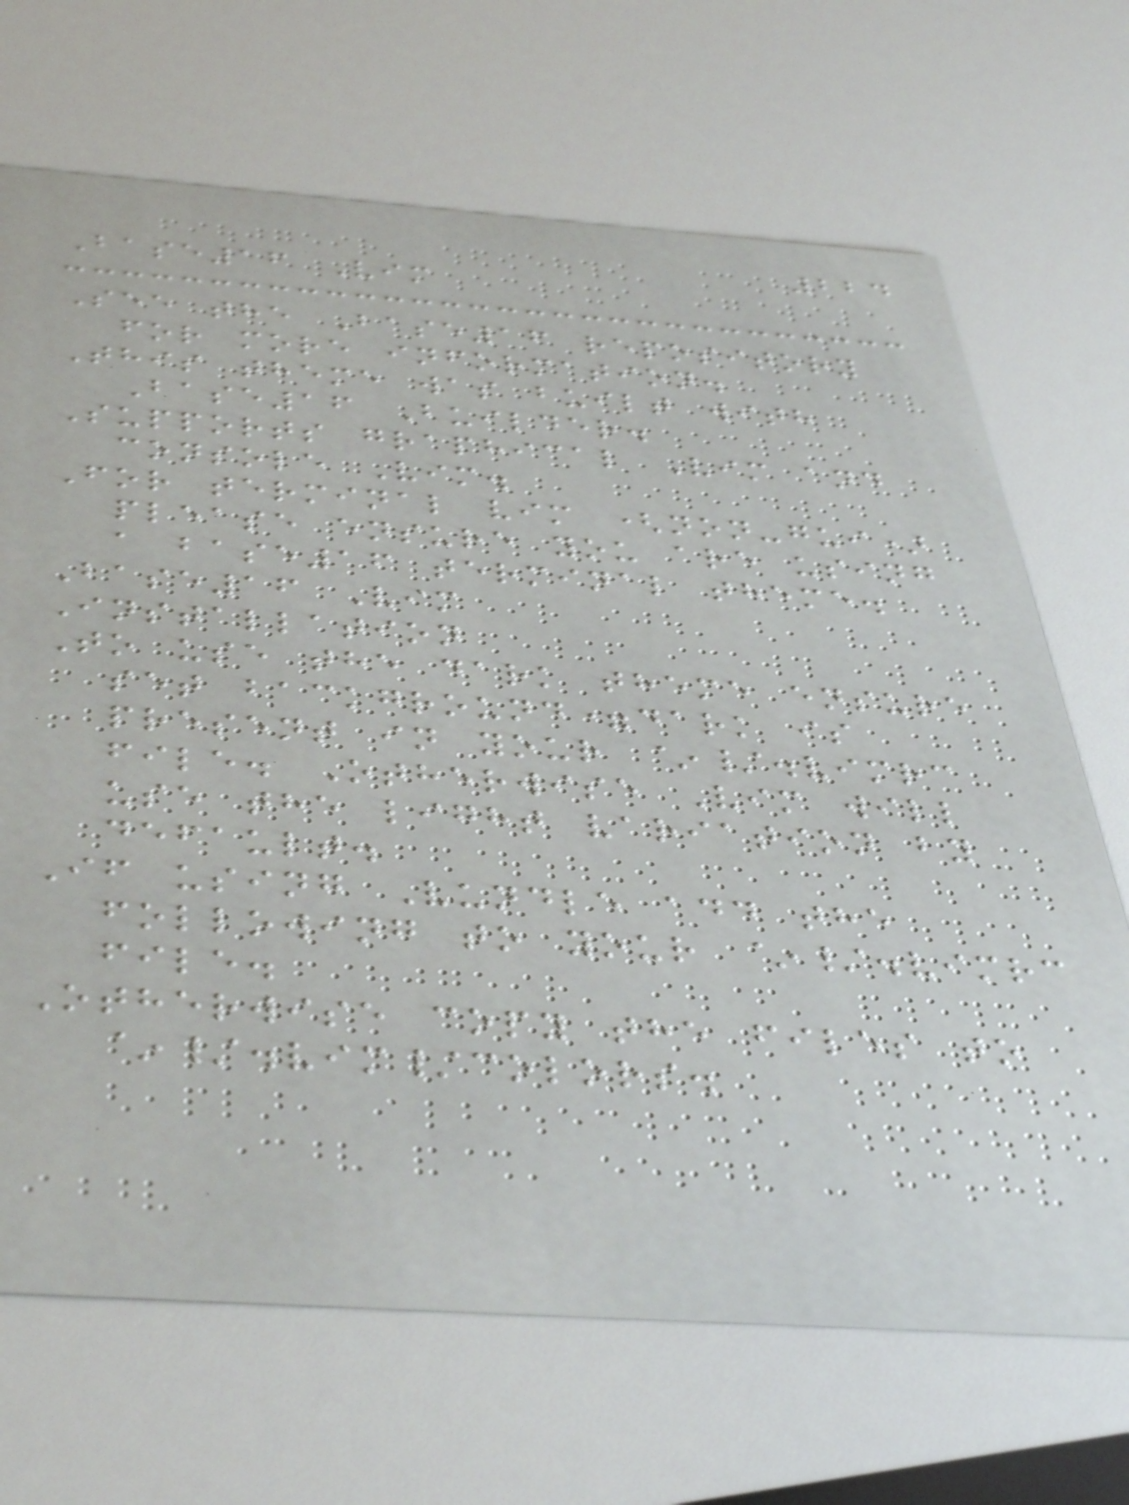224
Base16 Vim
See the Base16 repository
for more information.
This theme was built with
Base16 Builder.
Supports graphical Vim and
console Vim.
For terminal vim (non-gui)
please ensure you are using
a base16 terminal theme.
Base16 Vim
Installation
To use the dark theme ensure
set background=dark is
present in your ~/.vimrc
file. Otherwise Vim will
use the light variation by
default.
If using Vundle add the
following to your ~/.vimrc
file.
Otherwise copy the files to
~/.vim/colors.
